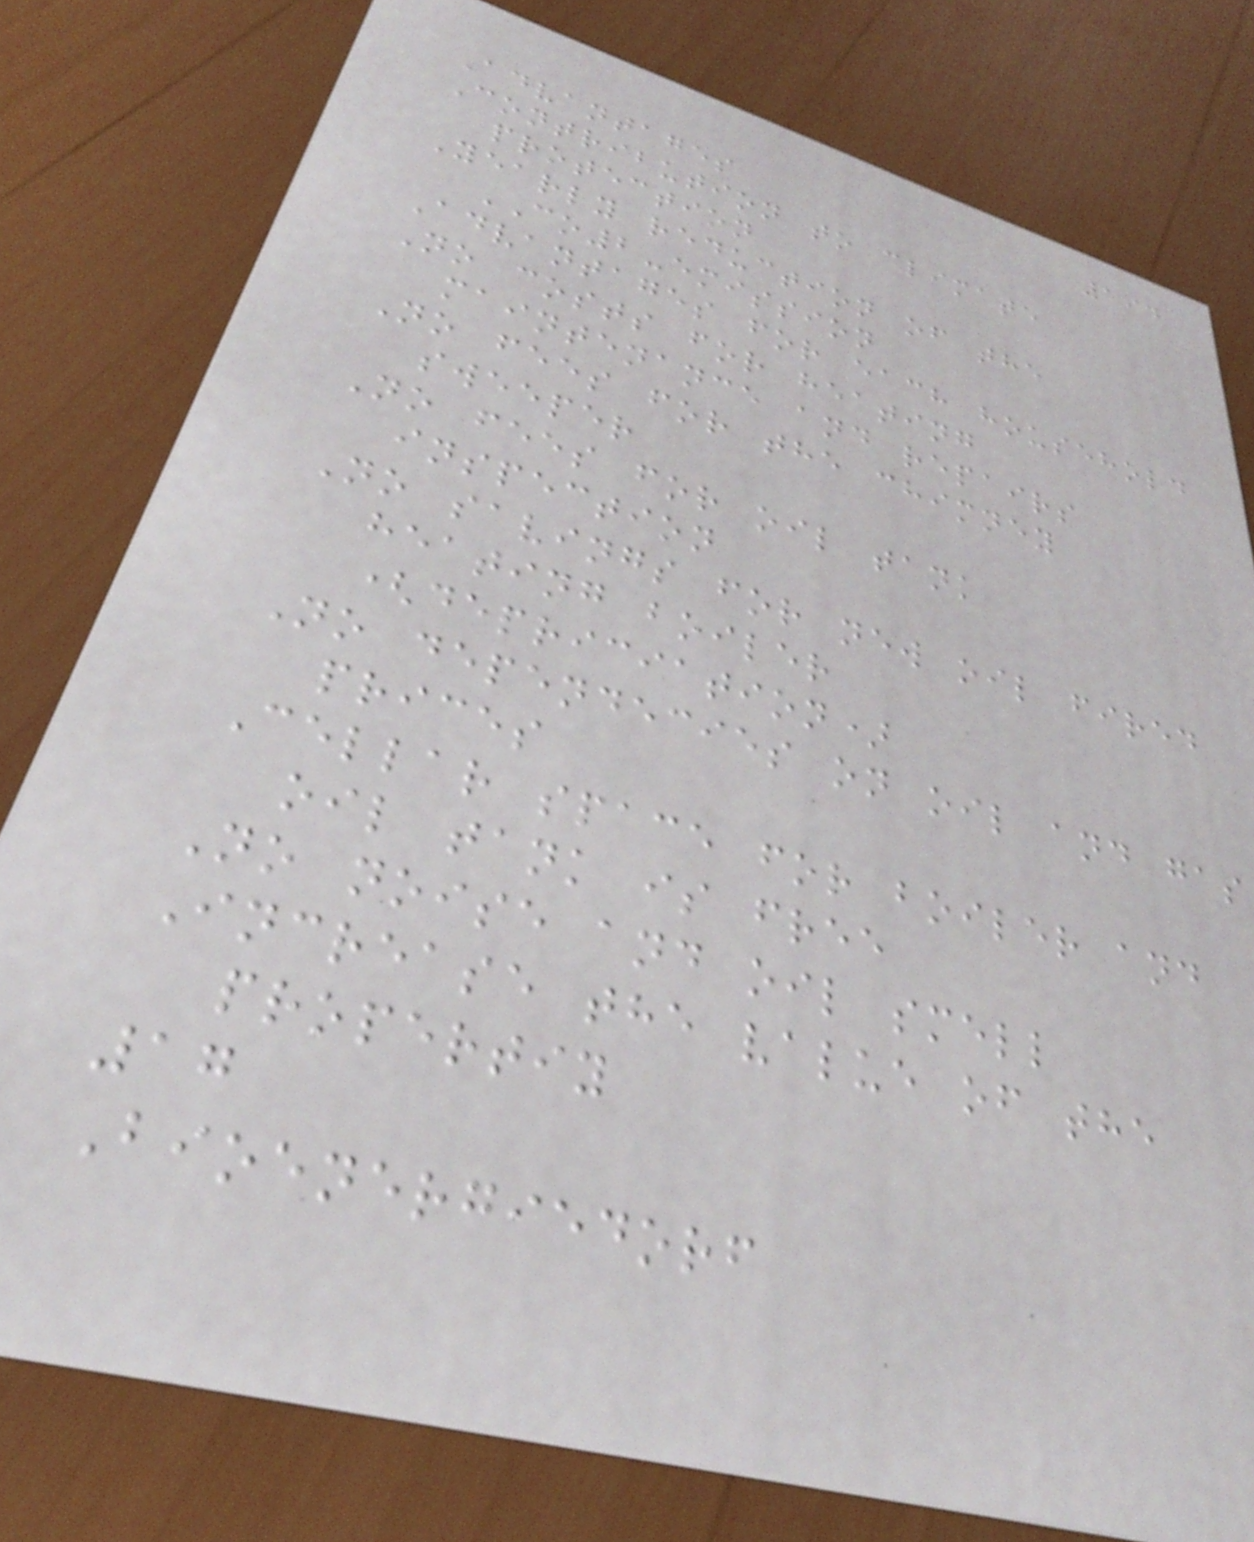194
Advantages
Contribution to climate
protection
Yearly reduction of the
CO2-emission
Advantages for each household
No costs for heating
maintenance and repairs
No fees for the chimney
sweeper
No fees for oil tank
inspection
No savings for new oil fired
heating boiler
(depriciation)
No dependecies on oil and gas
prices
Cellar space for boiler and
oil tank is free
No noise and oil smell
Increase the value of the
propertiy
17
Bioenergiedorf
